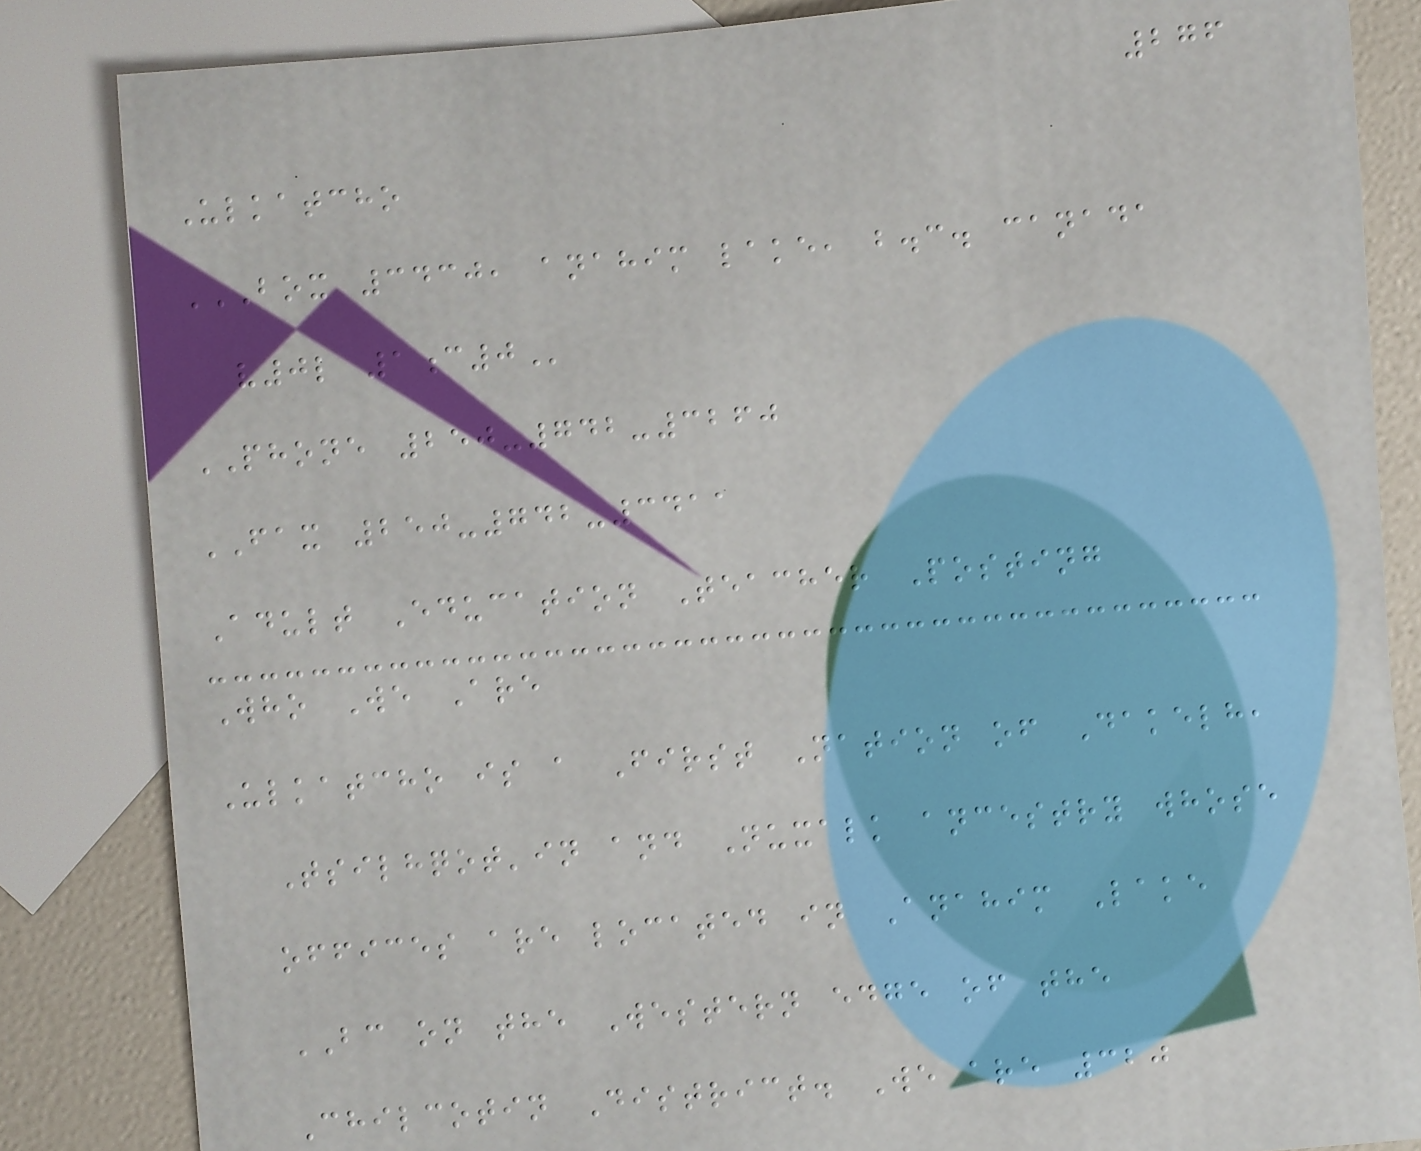276
Ulkatcho
BOX 3430, ANAHIM LAKE, B.C. CANADA
V0L 1C0
PHONE 250-742-3260
FAX 250-742-3411
Adult Education Teacher Posting
Who We Are
Ulkatcho is a First Nation of Dakelh,
Tsilhqot'in and Nuxalk ancestry whose
offices are located in Anahim Lake
BC on the Western edge of the
Chilcotin District. We are 320
